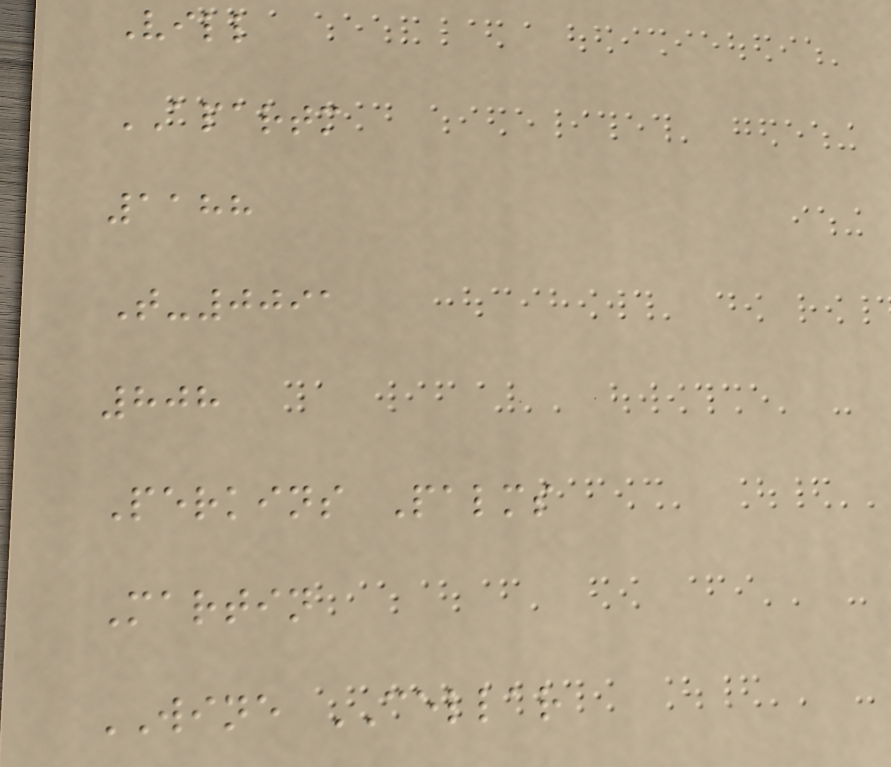Vill
APARTM
1188
T-0091
808
Perkins Palms
Martin
WINE CELLAR
